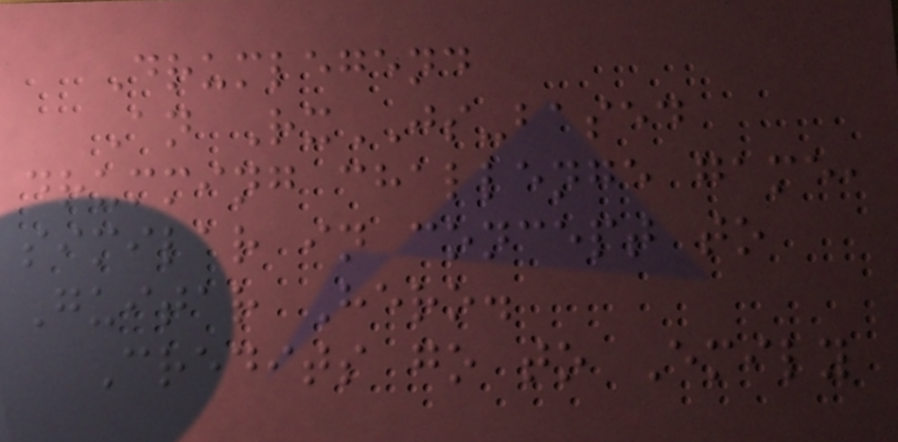Drumlegend
An RxJS-based
drumming challenge game,
similar in concept to
Guitar Hero.
Credits go to Emily
